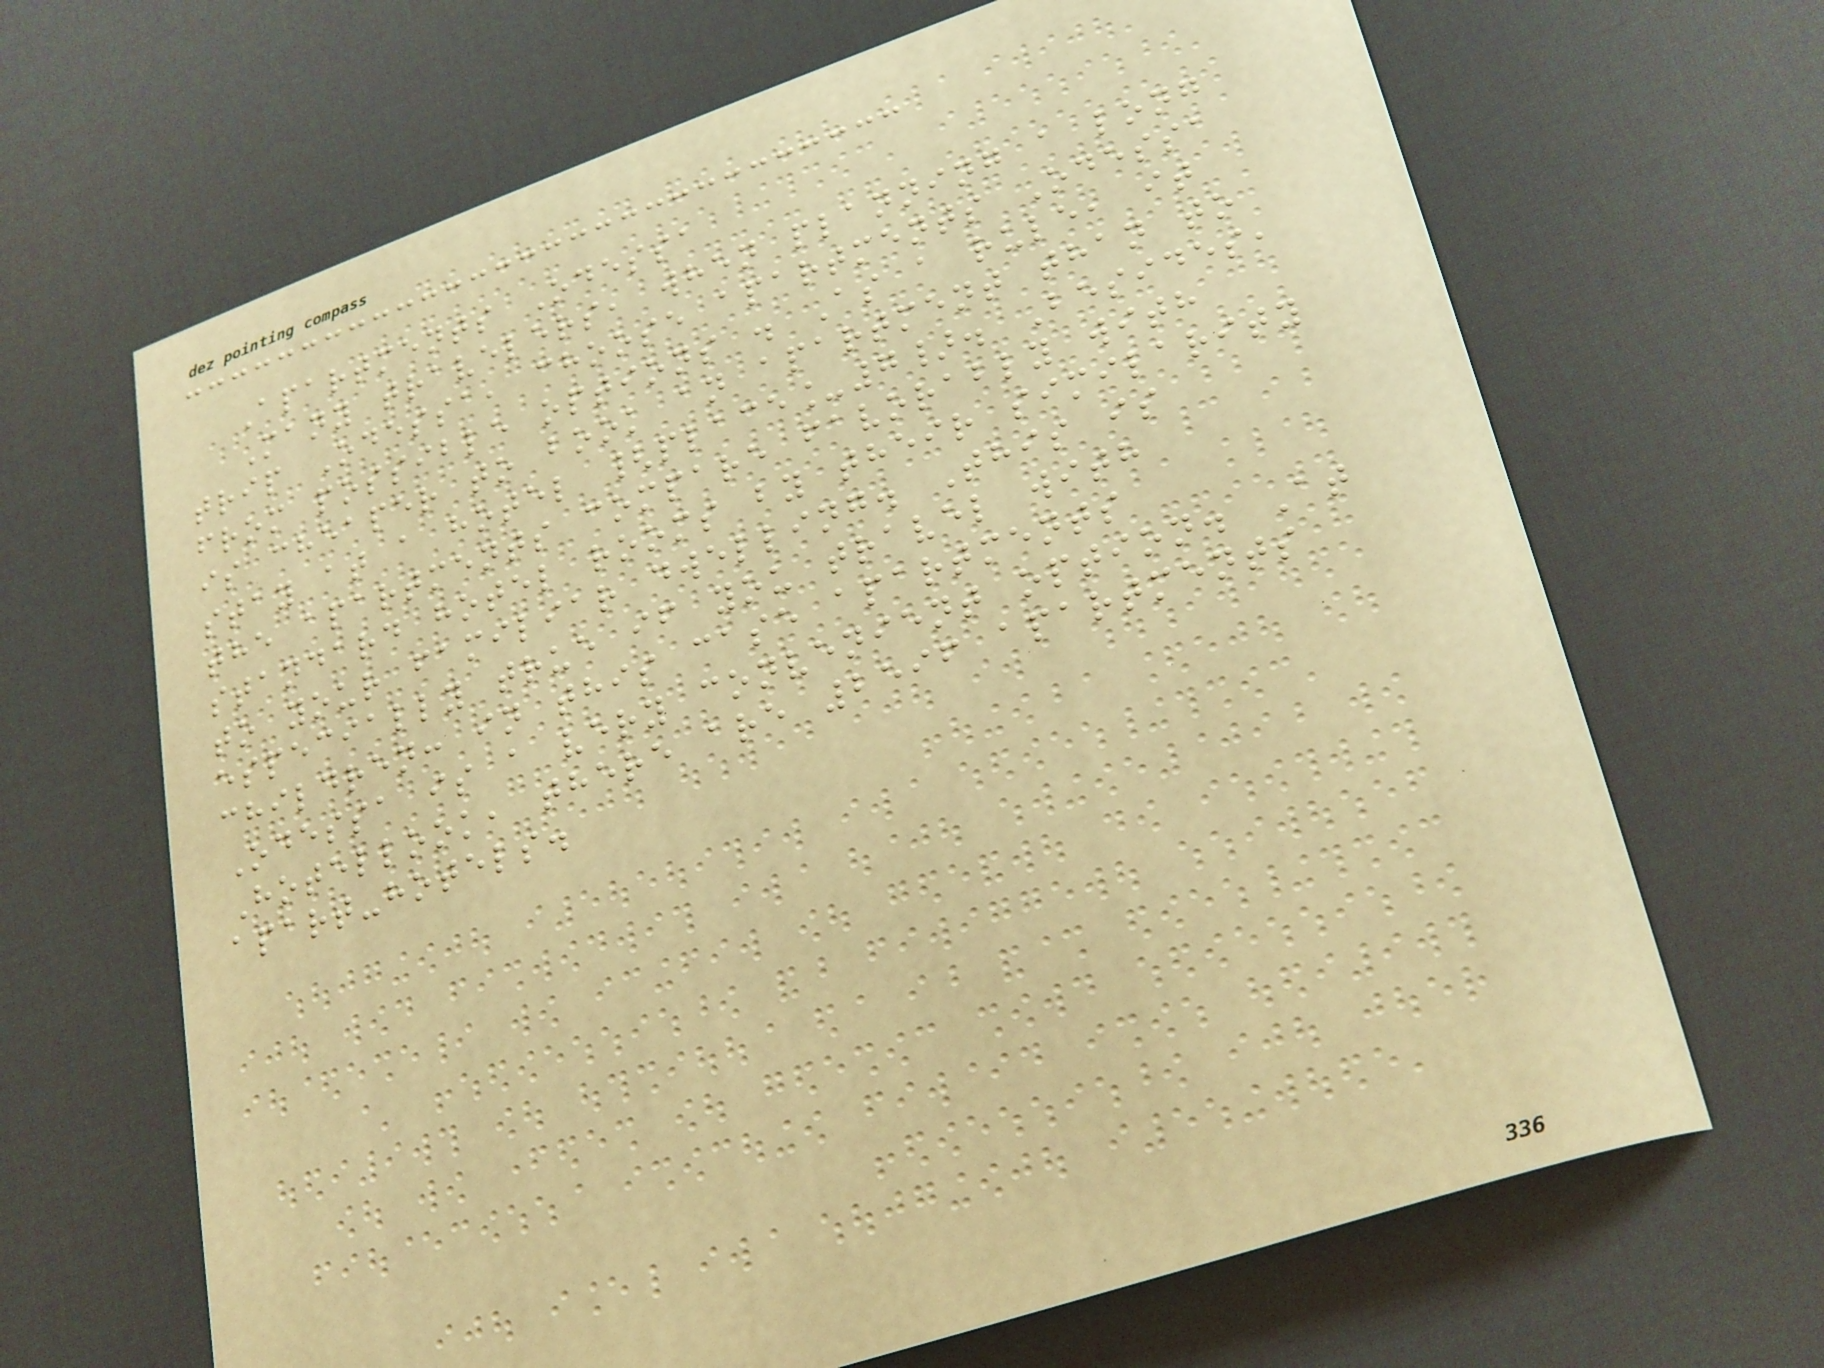Apartments Odessa
Many travelers, when planning a long
trip Odessa, choose apartments Odessa
from possible options . As a rule, it
is cheaper to book an apartment than to
stay at a hotel {place_7}. Besides,
the apartments compare favorably with
standard hotel rooms by their similarity
to your familiar dwelling. This is
especially true if you travel with
children: in this case apartments
Odessa is a very convenient option. At
Hotellook, there are 2596 apartments
apart-hotels.
